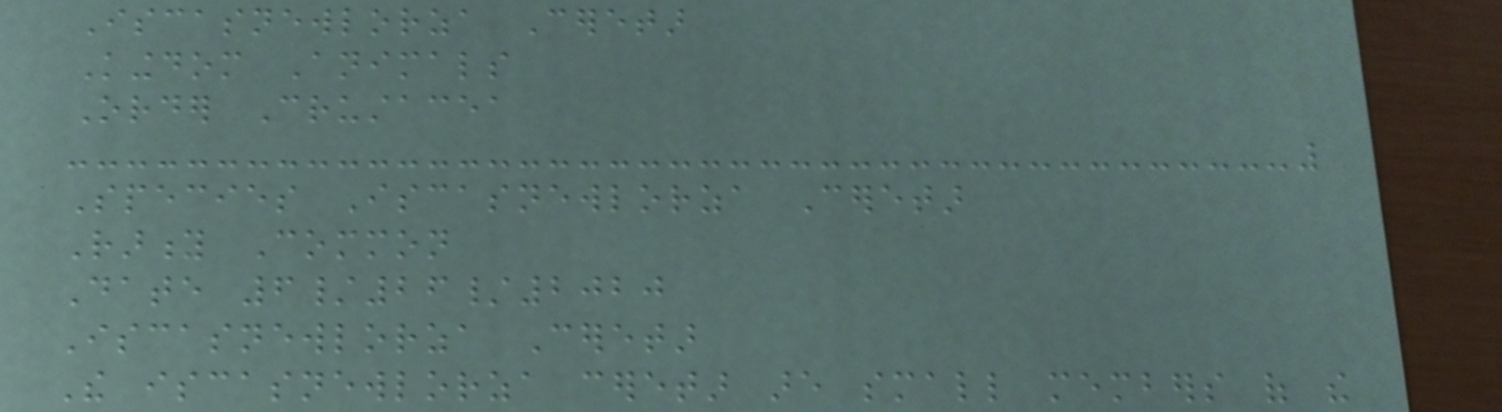Iscasnewlorza Ceretar
Kingdom Animals
Order Crustacea
Species Iscasnewlorza Ceretar
Rarity Common
Date 6/26/2020
Iscasnewlorza Ceretar
The iscasnewlorza ceretar are small members of the
